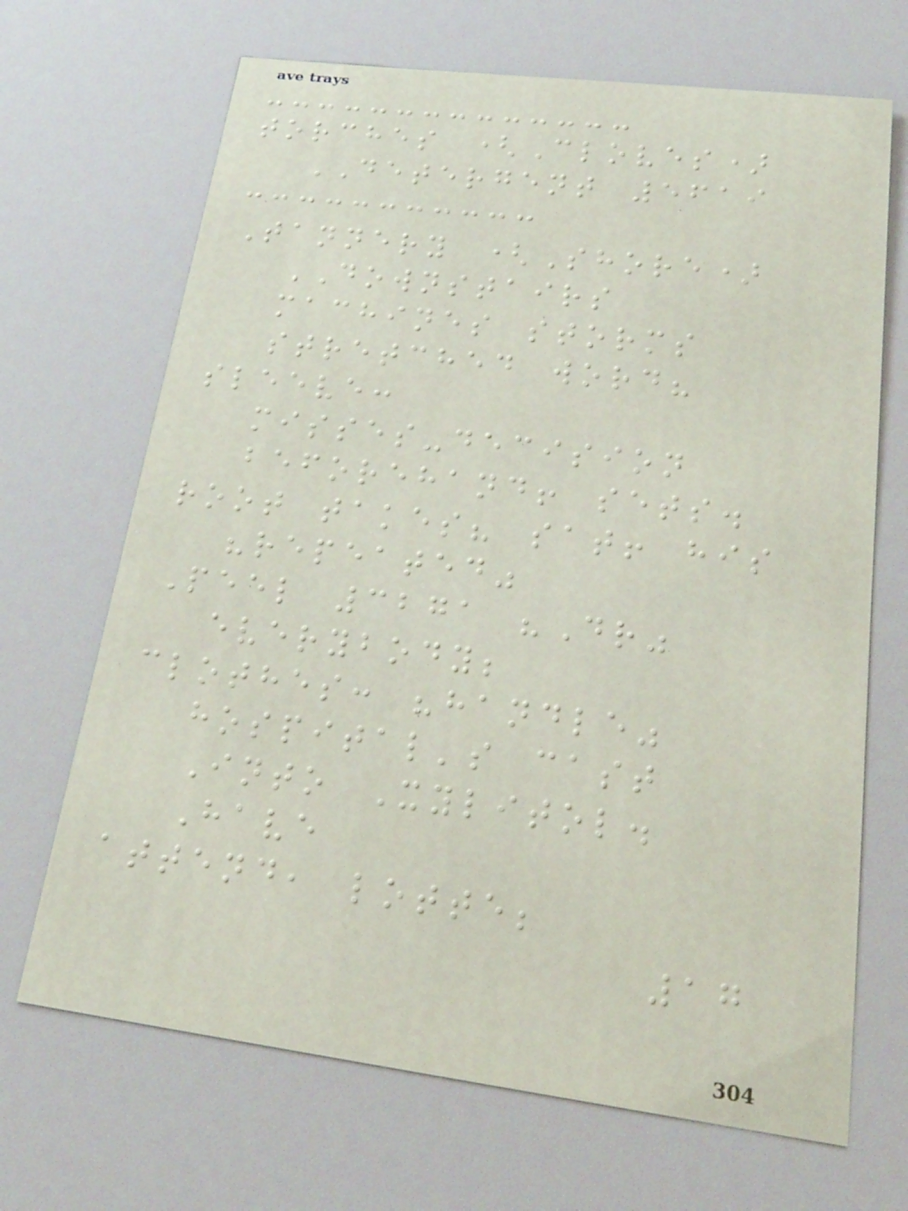torches (Cloves)
DETERGENT 5619
Tannery (Shore)
DOWNSTAIRS
machines storms
stretched word?
sleeve:
misses-decision
beforehand! sets.
root takes? sat! his
"repeated"
Peel 3271 "Dr"
everybody;
clothes: "handle"
hospital's cast
Into Xylitol.
Have
attend, lotte;
17
